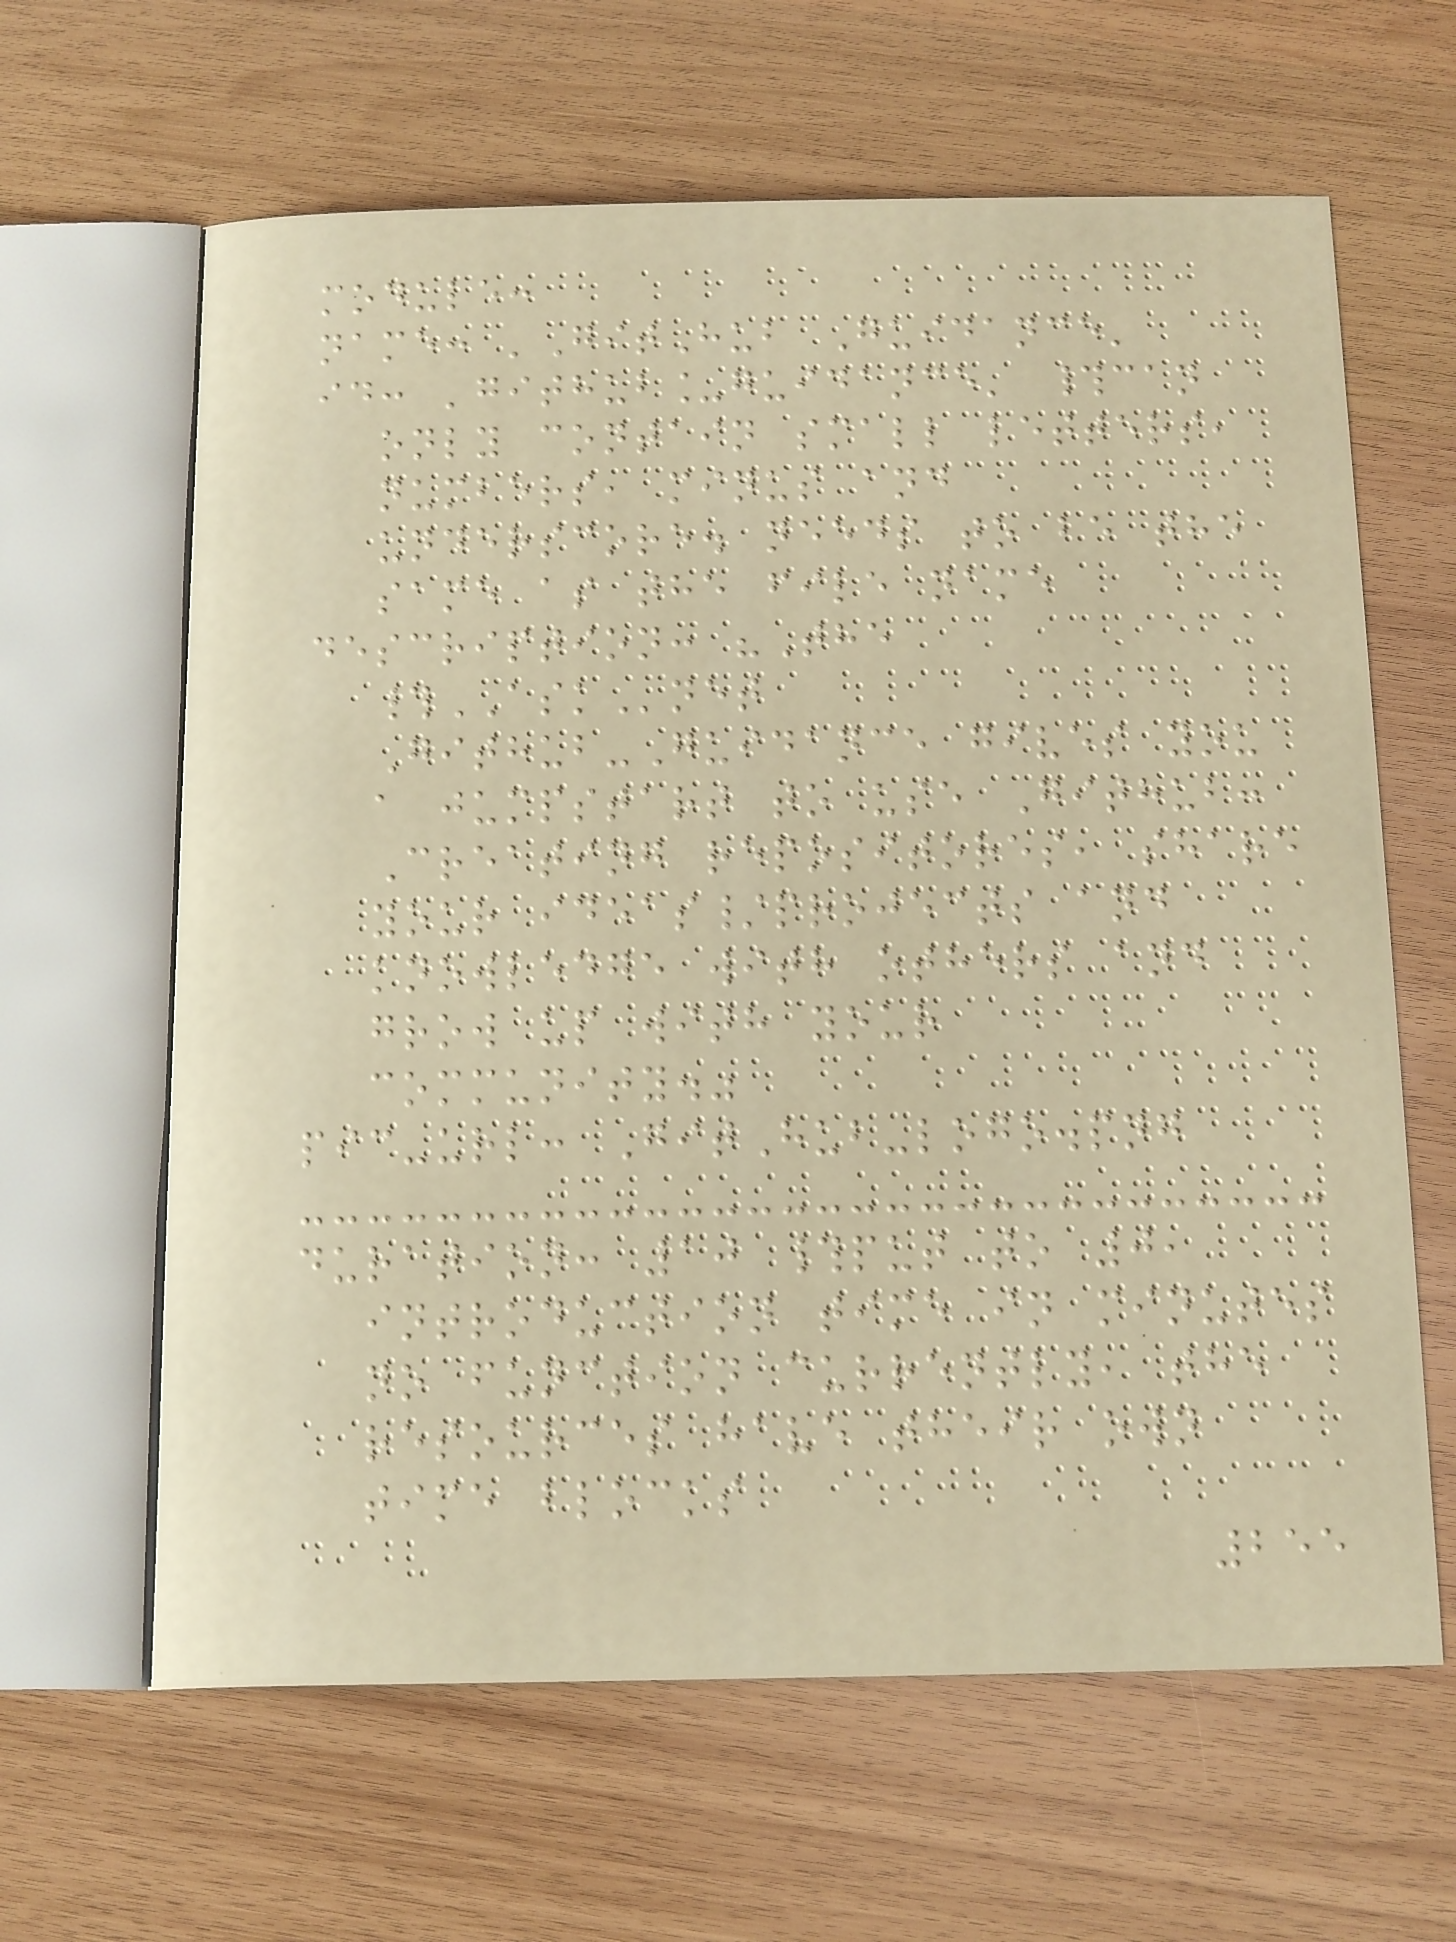module:
name: 'GitHub Guidance'
id: 'github_guidance' #can
only contain small letters,
numbers, minus and
underscore. needs to be the
same as the file name
description: "The
#ASKnet
Github-Guidance gives you
a jumpstart to use Github:
Creating repositores, share
your ideas/projects and
knowledge with others and
grow up with your
community."
pic-url: GitHub-logo.png
duration: 10 #put to 0,
introduction time in minutes
no function currently, the
resources have their own
time blocks
255
